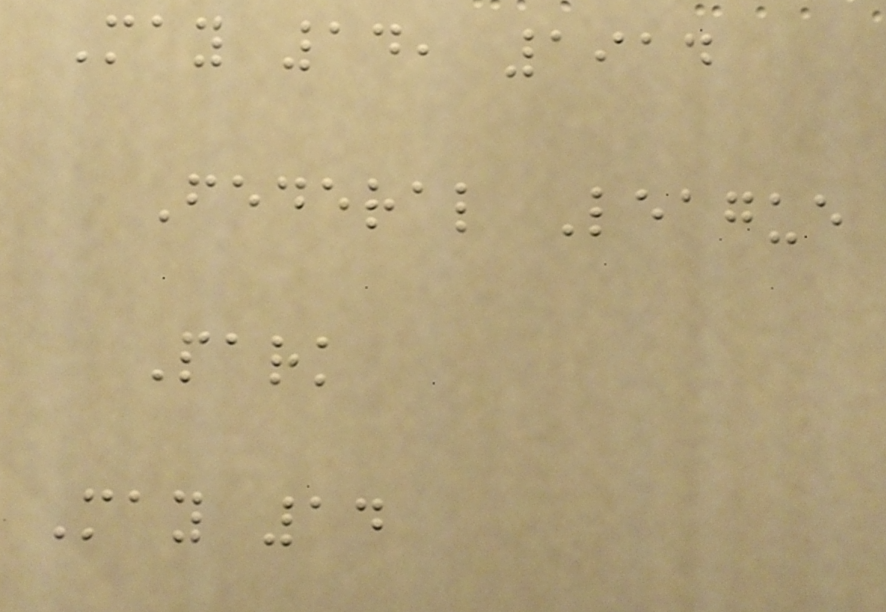May 14, 1914
Federal League
Park
May 14
